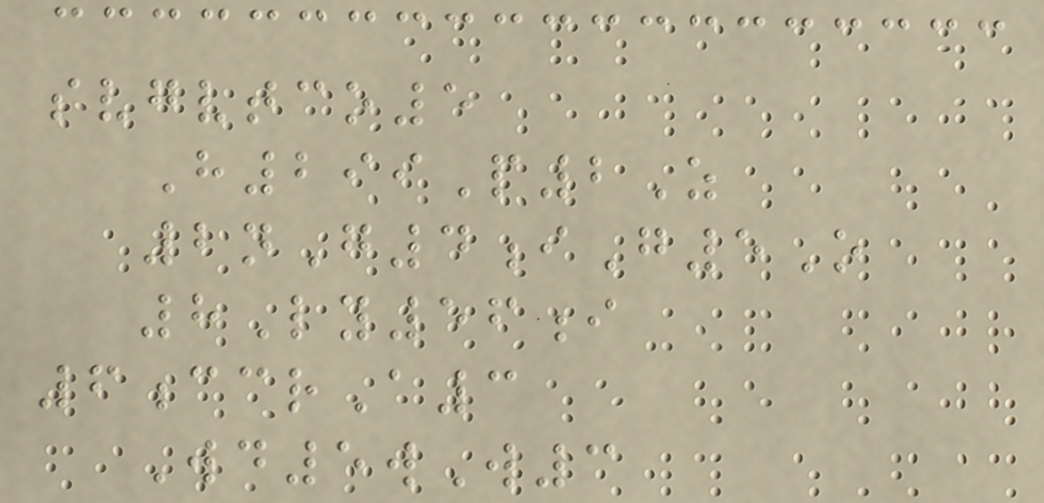svgvtco5
H299P2Z
2nG4iG5O
8Ly56i
6ccrA3
Wd5wW3
